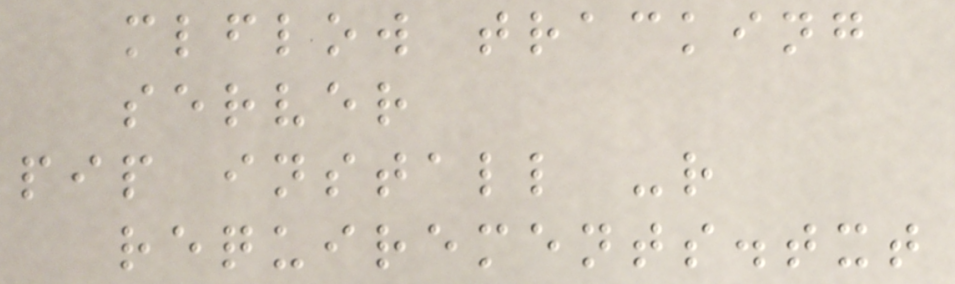mlflow tracking
server
pip install -r
requirements.txt
